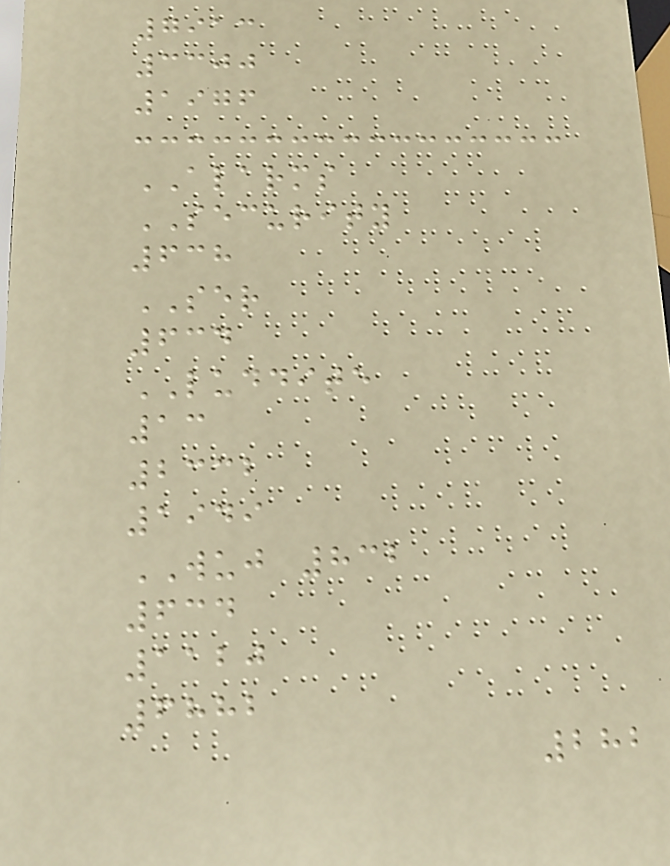7913
3300
1976
ALARMS
SECURITY
638
SER
634
LUDDITE
13
2332
1949
WUJ 832
634
1120
6882
282
